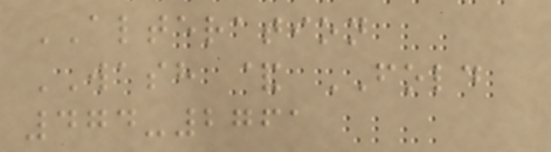ALTERATION
WASH & FOLD
474-2761
